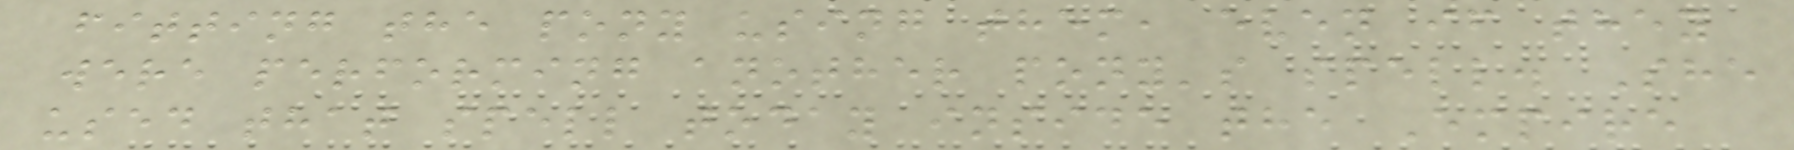fitting the pony using them, even if they
were performing another pony's spell. She
used that spell today inside the Empire
